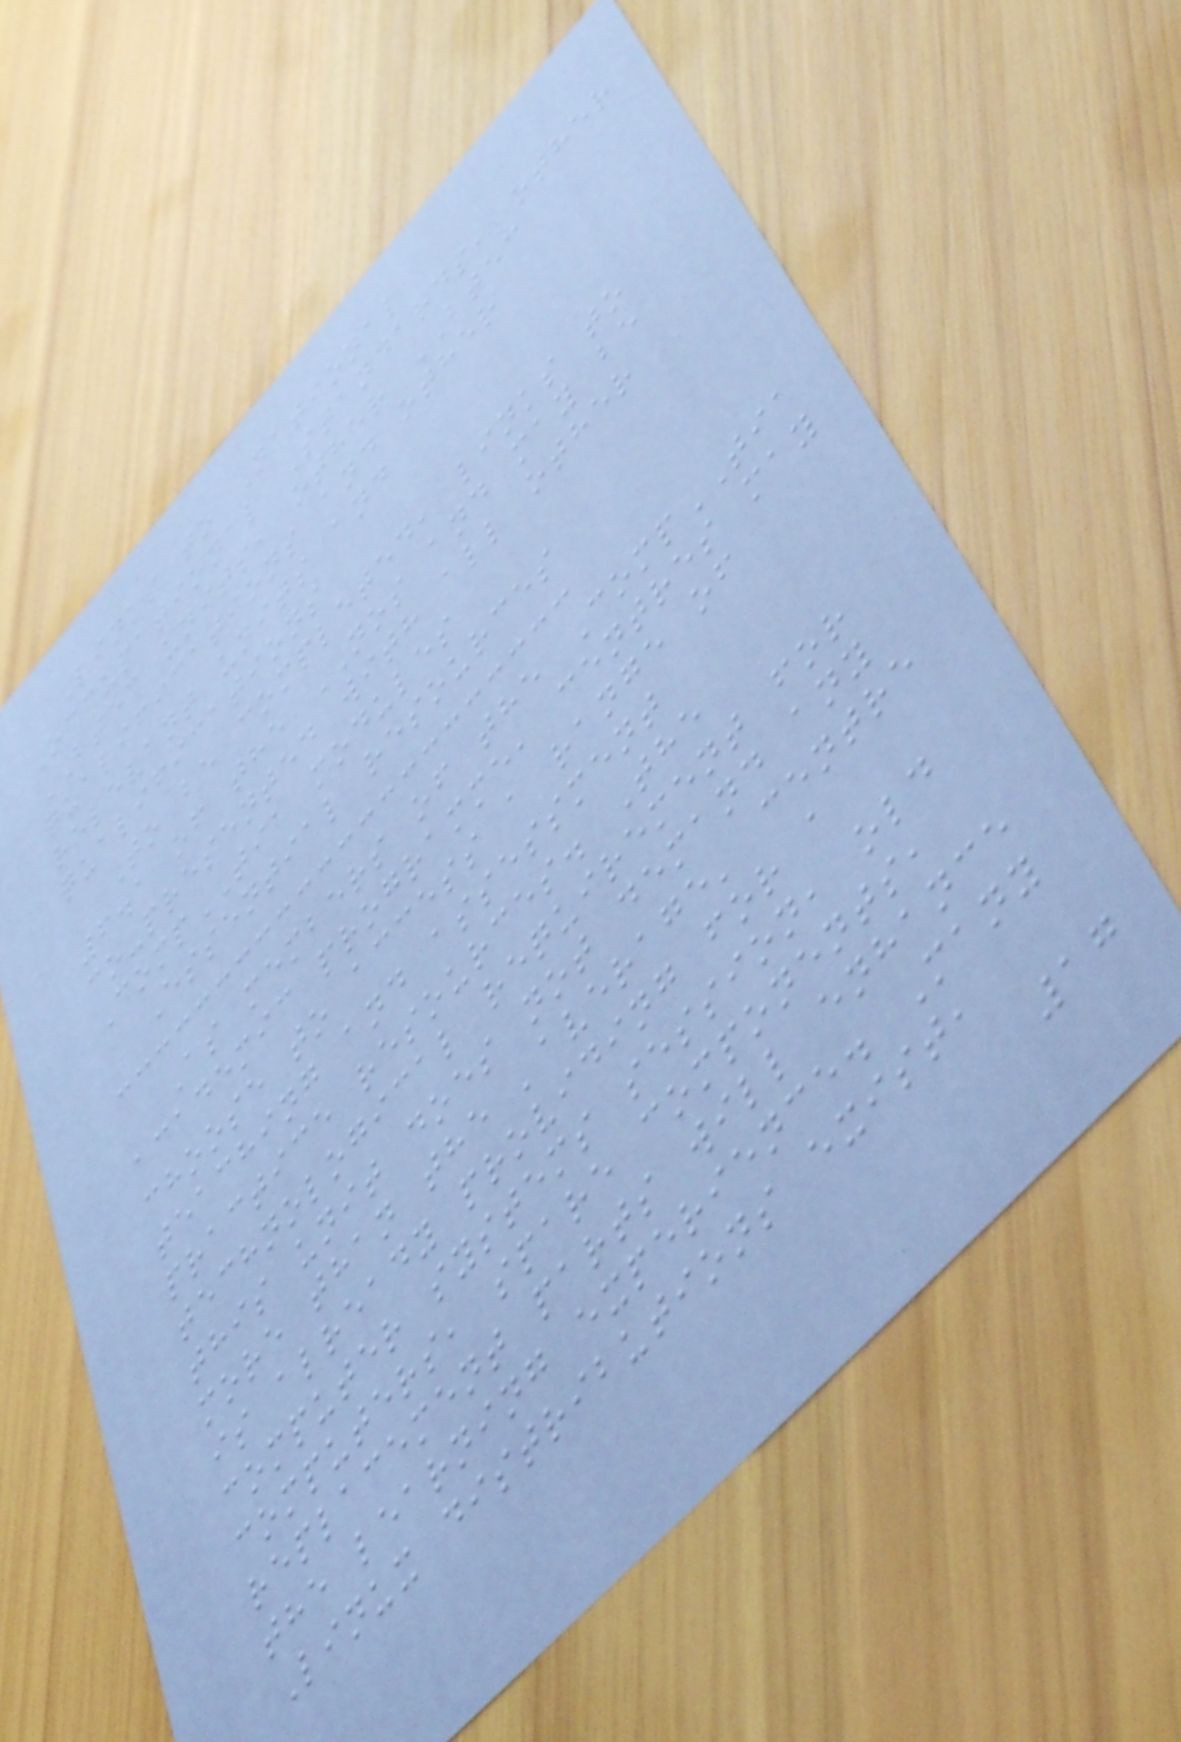Links to National
Occupational Standards, other
BTEC units, other BTEC
qualifications and other
relevant units and
qualifications
To be completed, links to
6.1 of the NOS and may be
co-presented with all other
CompTIA modules
Essential resources
As members of the CompTIA
academic programme, centres may
choose to access a range of
teaching and assessment
practice resources. The
technological requirement for
this unit does not demand any
more than the 'average' centre
is already providing for a
computer systems session, old
computers, spare components,
replacement parts will enhance
the learning experience. Many
Linux distributions exist,
17
